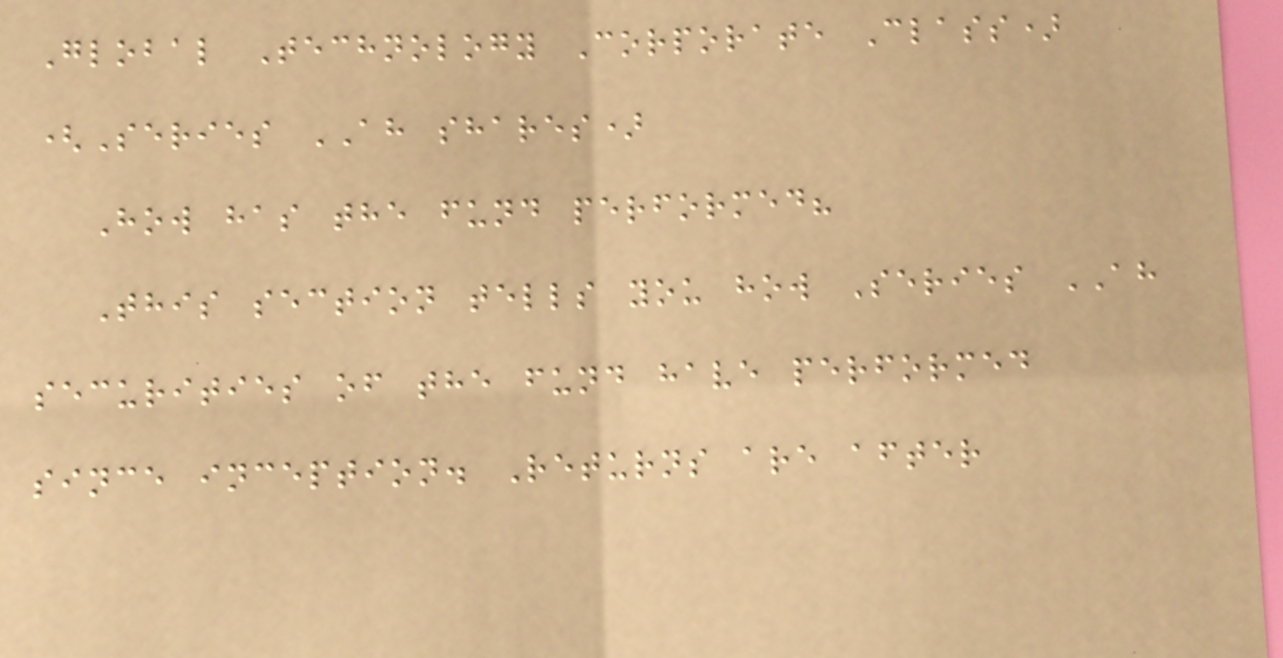Global Technology Corporate Class)
(Series AH shares)
How has the fund performed?
This section tells you how Series AH
securities of the fund have performed
since inception. Returns are after
